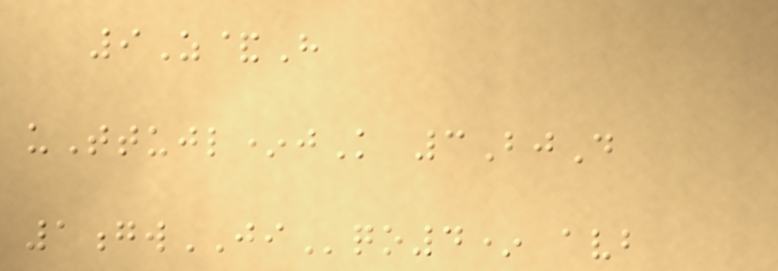9Z&H
uTtujl*jK 3BjD
1gwJIqo4* avb
